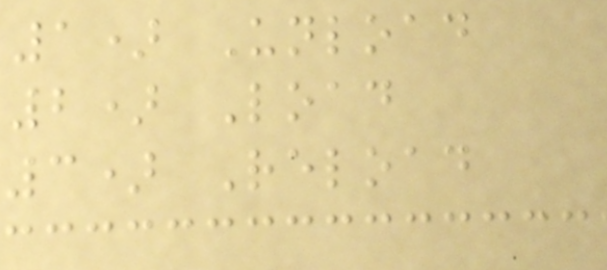1) Unload
2) Load
3) Reload
